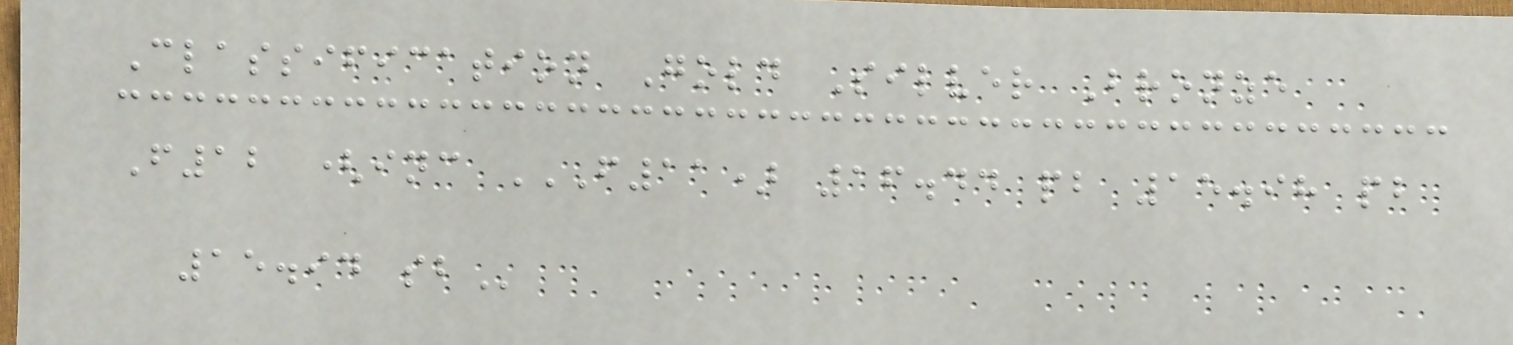Classification Gold Silver Bronze
F12 (inc F11) 16.44 PB 15.98 PB
15.94 SB
